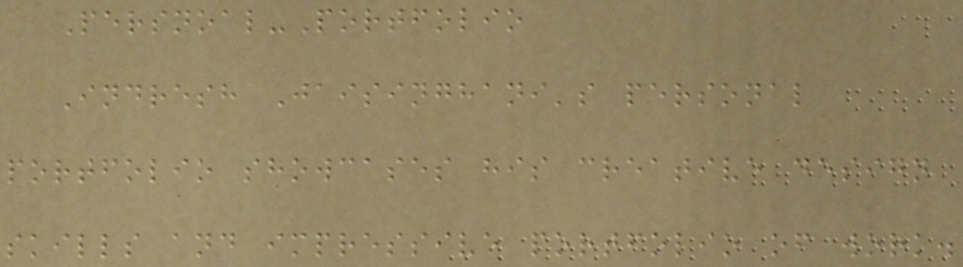Persnoal-Portfolio
Indresh Jaisinghani's personal
portfolio showcases his creative design
skills and impressive portfolio of work.
